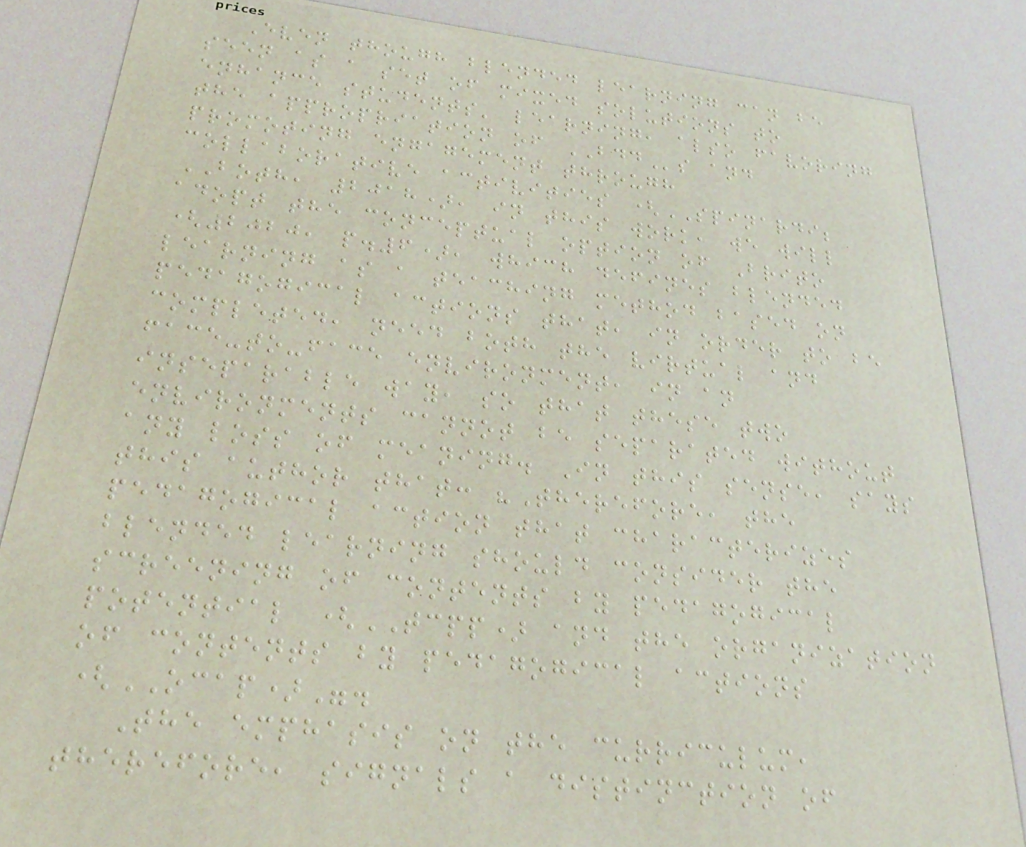Even though blended learning can be
seen as a set of mixed solutions to
enhance students' learning, also favoring
the appropriation of BDDs and
promoting engagement through
collaborative activities (SPINARDI;
BOTH, 2018), in this work, we will
adopt the conceptual option of Brito
(2020, p.6), which defines blended
learning as a teaching method based on
pedagogical actions that, in order to be
completed, need both the virtual and
face-to-face environment, in an
inseparable way, so that these two
environments cannot be separated without
any loss of meaning. In this sense, says
this author that: "Therefore, the
pedagogical action that characterizes
blended learning should consider the
screening of contents by pedagogical
potential (TCPP) and the organization
of contents by pedagogical actions
(OCAP)".
The emphasis on the curriculum,
therefore, signals a distinction of
